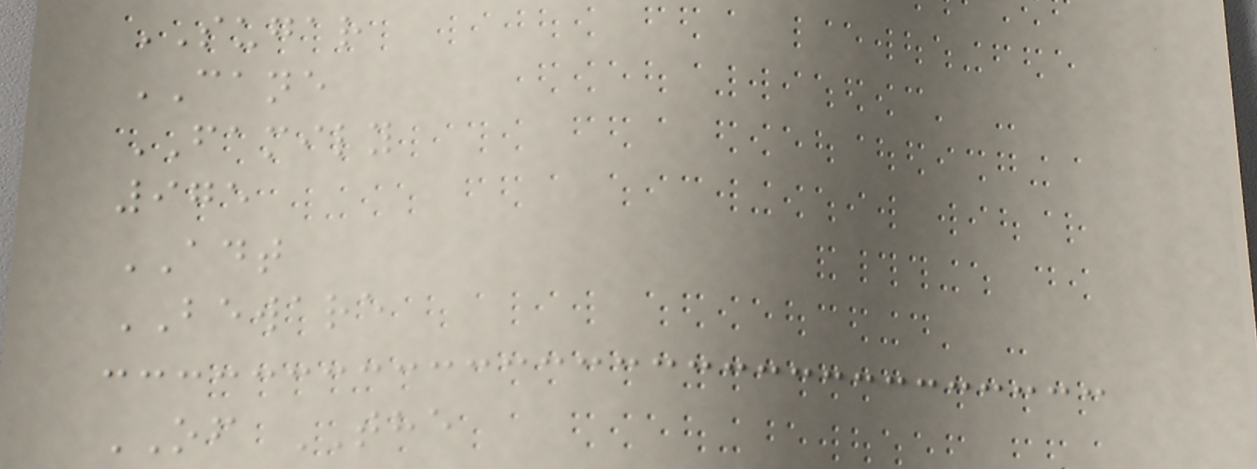SUGAR
CANE
FAMILY
975
ADT
BEWARE
OF THE
